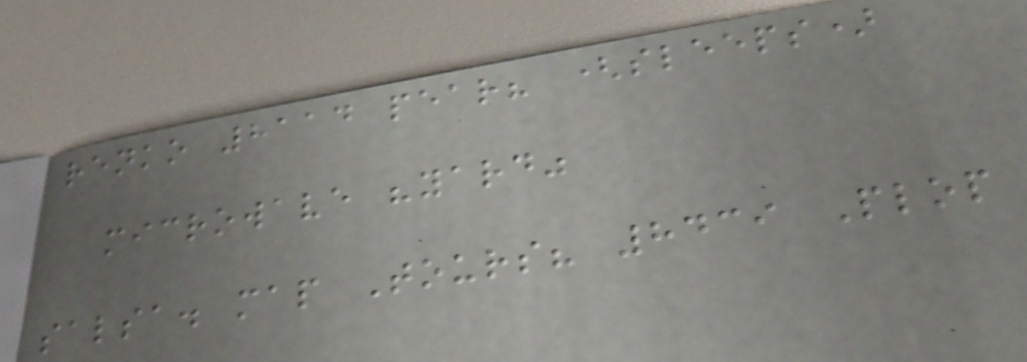renko 8114 pear? (sleeps)
microwave "yard"
salsa. map Tours? 8439 Plop
